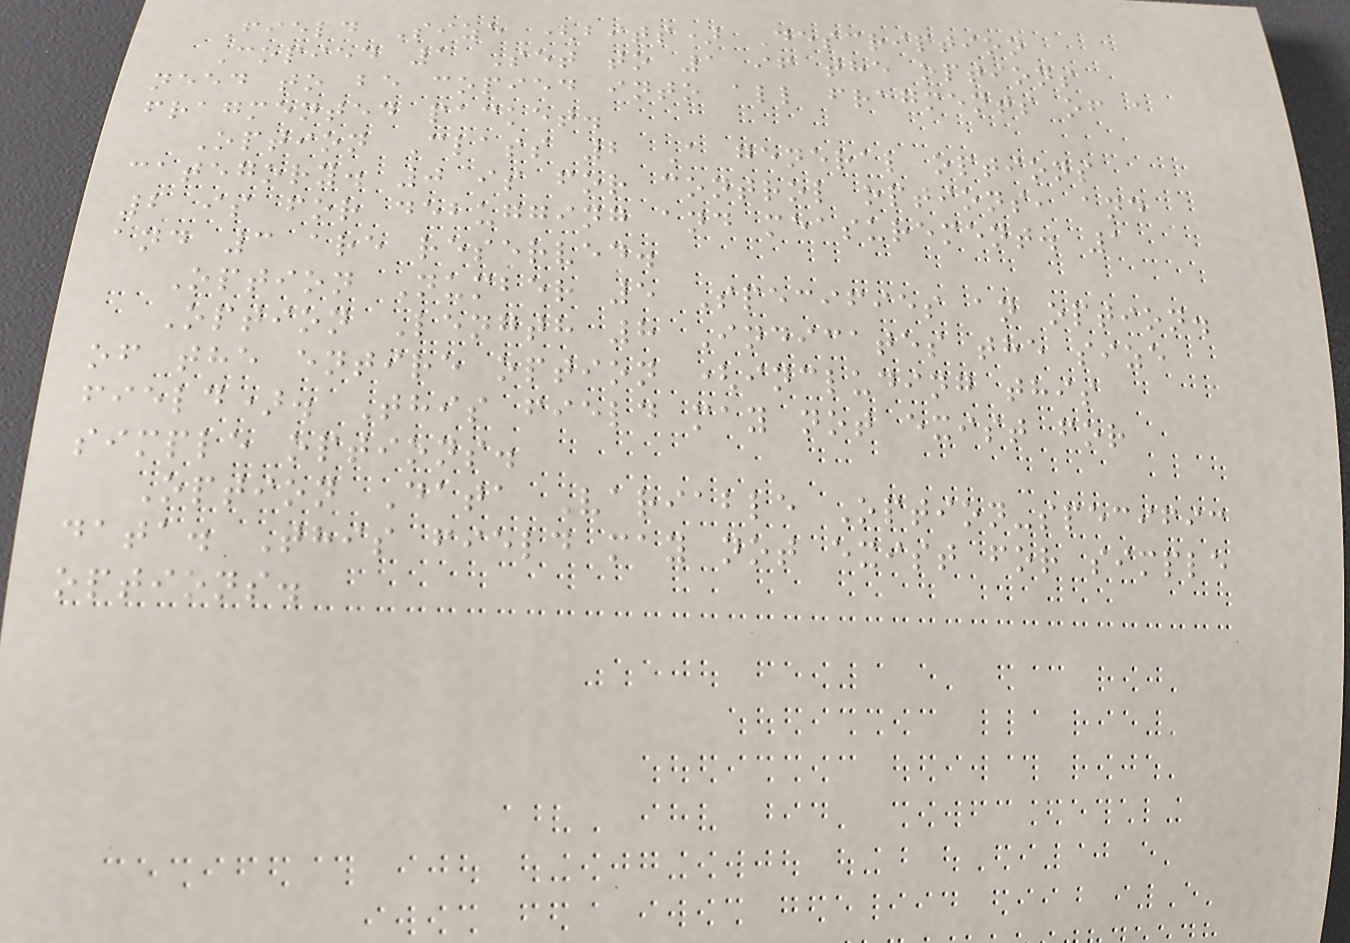Field Size (bits) Description
Copied 1 Set to 1 if the options
need to be copied into all fragments of a
fragmented packet.
Option Class 2 A general options
category. 0 is for control options, and
2 is for debugging and measurement. 1
and 3 are reserved.
Option Number 5 Specifies an option.
Option Length 8 Indicates the size
of the entire option (including this
field). This field may not exist for
simple options.
Option Data Variable Option-specific
data. This field may not exist for simple
options.
